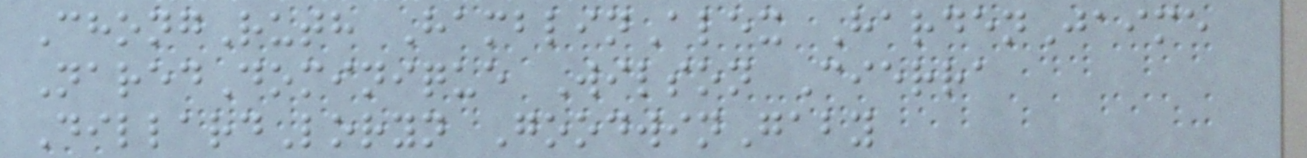ChongRuth HamblinAlex HardenJaime
NaredDominique Wilson Cierra
DillardLoryn GoodwinGaby
